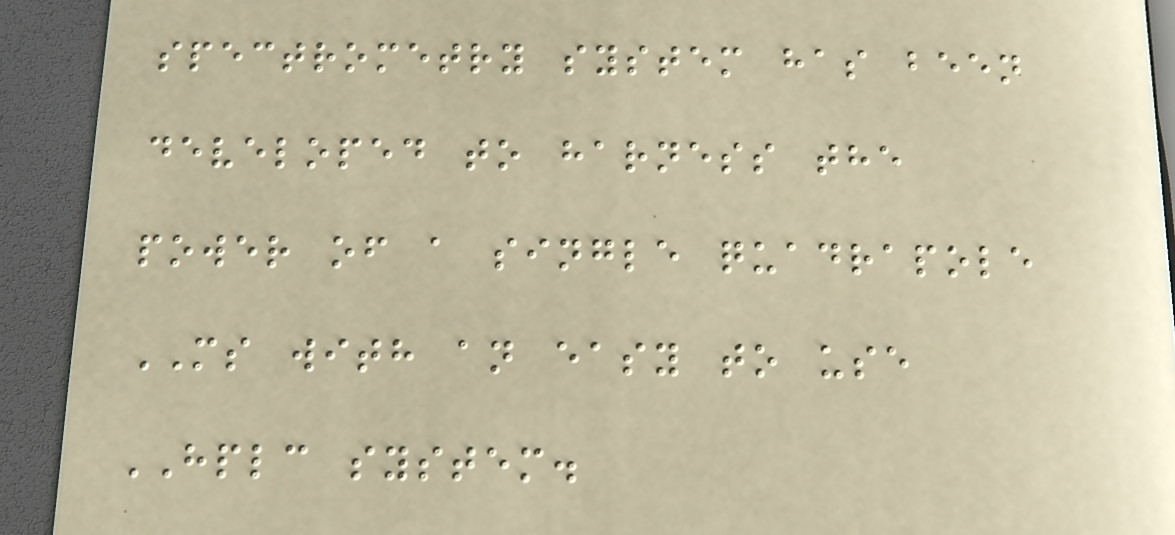spectrometry system has been
developed to harness the
power of a single quadrapole
MS with an easy to use
HPLC system.
